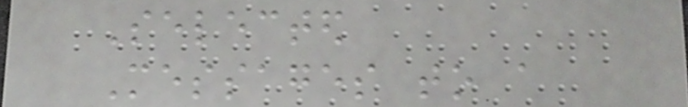Selected
Messages to a
